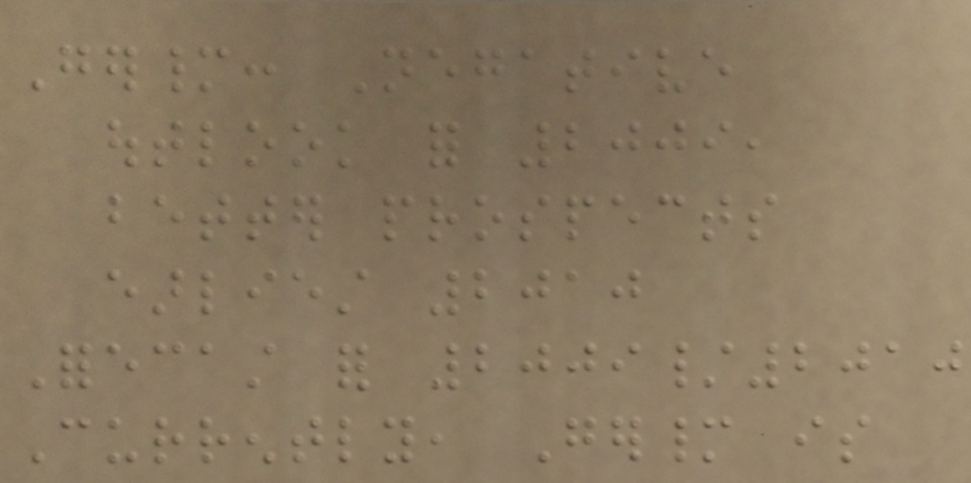Germany: Negative
outlook for 2009,
better prospects
earliest 2010
Forecast for 2009/2010
Currently, Germany is
